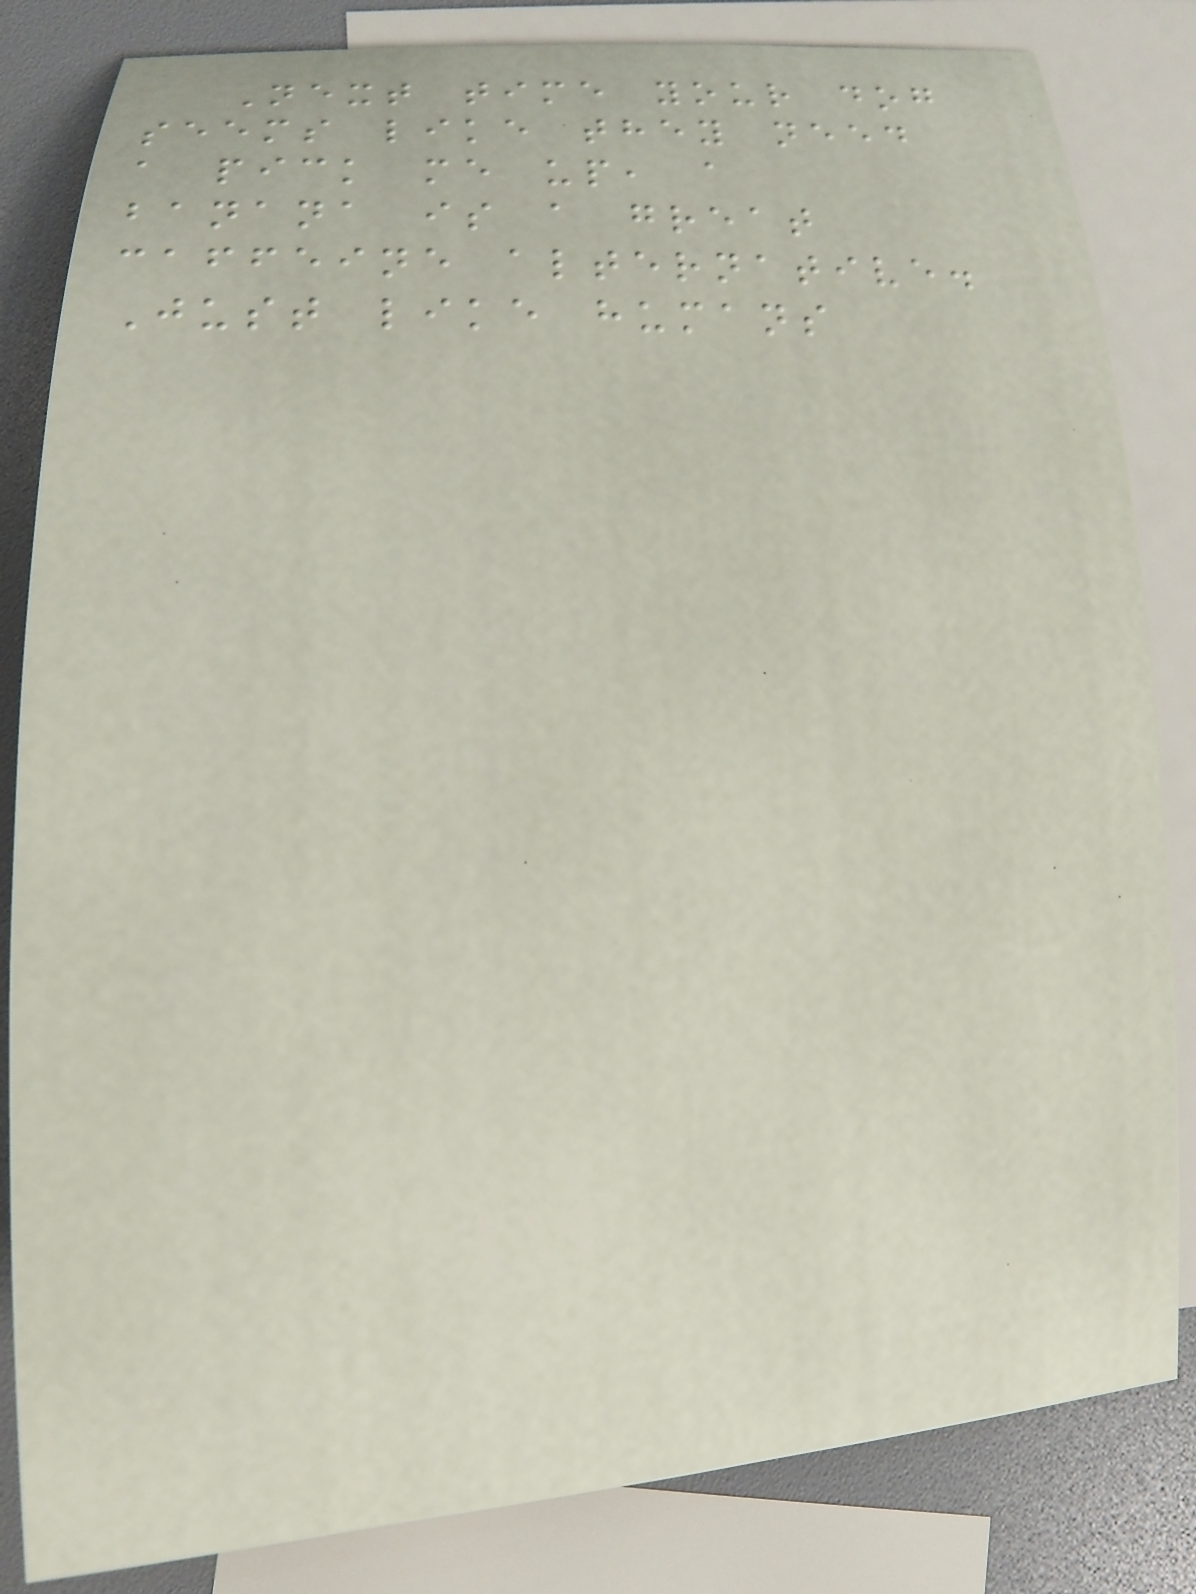Next time your dog
seems like they need
a pick me up, a
banana is a great
caffeine alternative.
Just like humans
